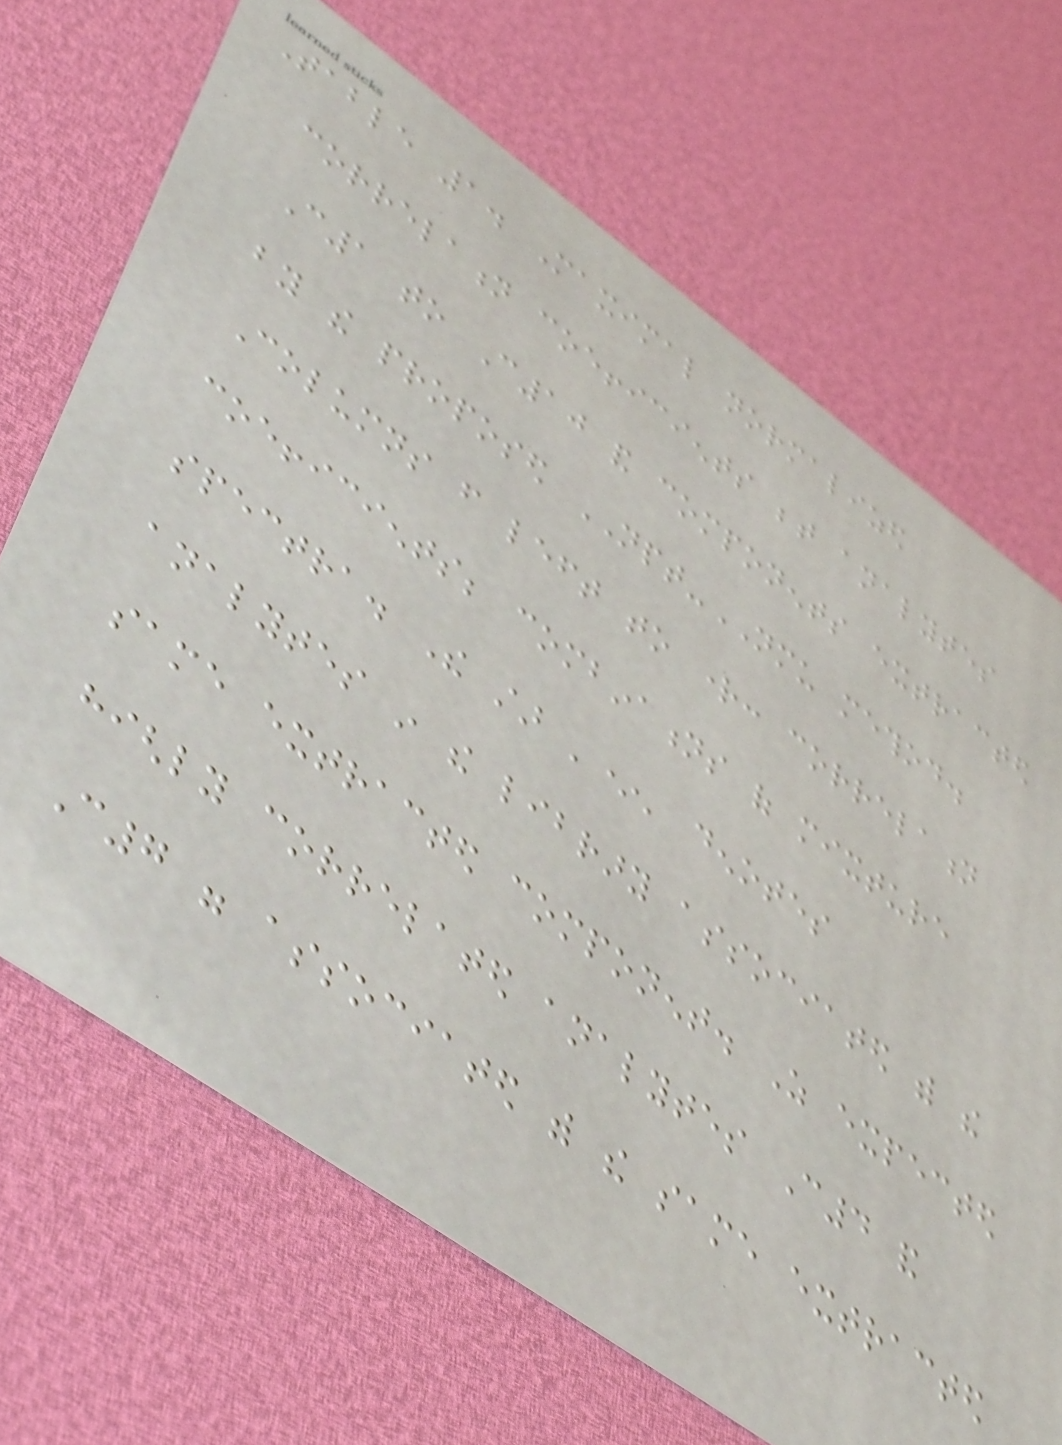Table 1. Maximal normalized
correlation coefficients between analytes
C1 to C10 and components extracted
by the proposed NPT-NMU method.
Columns from left to right: correlation
coefficients; combinations of mixture
spectra. The star '*' denotes
analytes in the library associated with the
same extracted component. As expected
highly correlated analytes C4 and
C7 were associated with the same extracted
